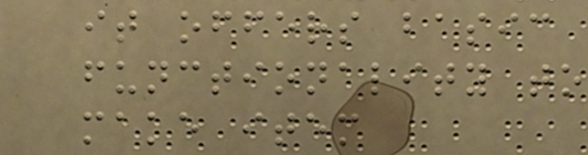it offers basic
functionality to
make item
